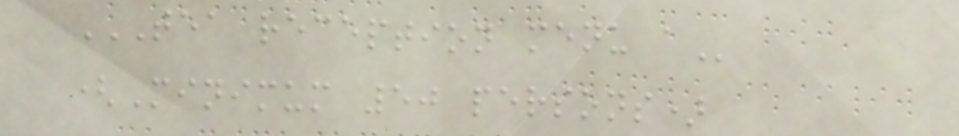TEA RECEPTION MENU A
(Minimum 50 persons)
